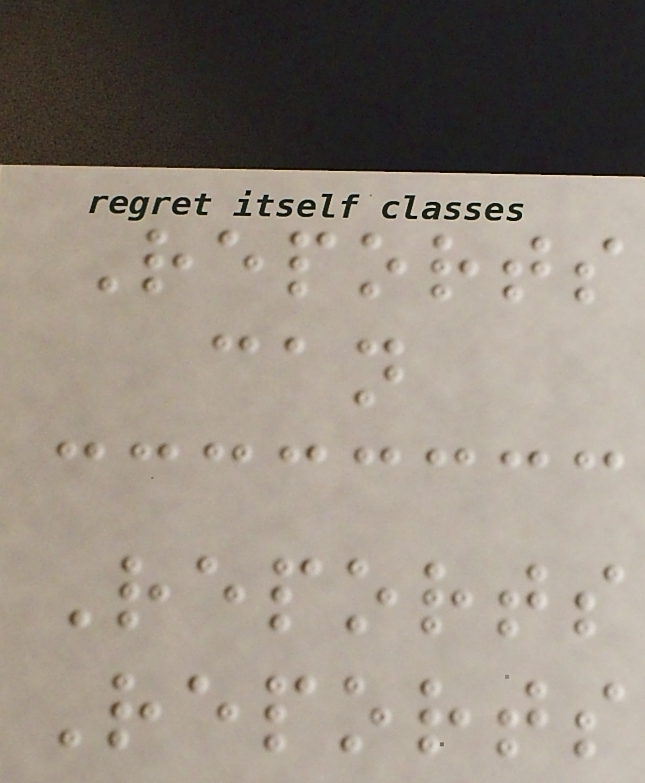Reports
can
Reports
Reports
